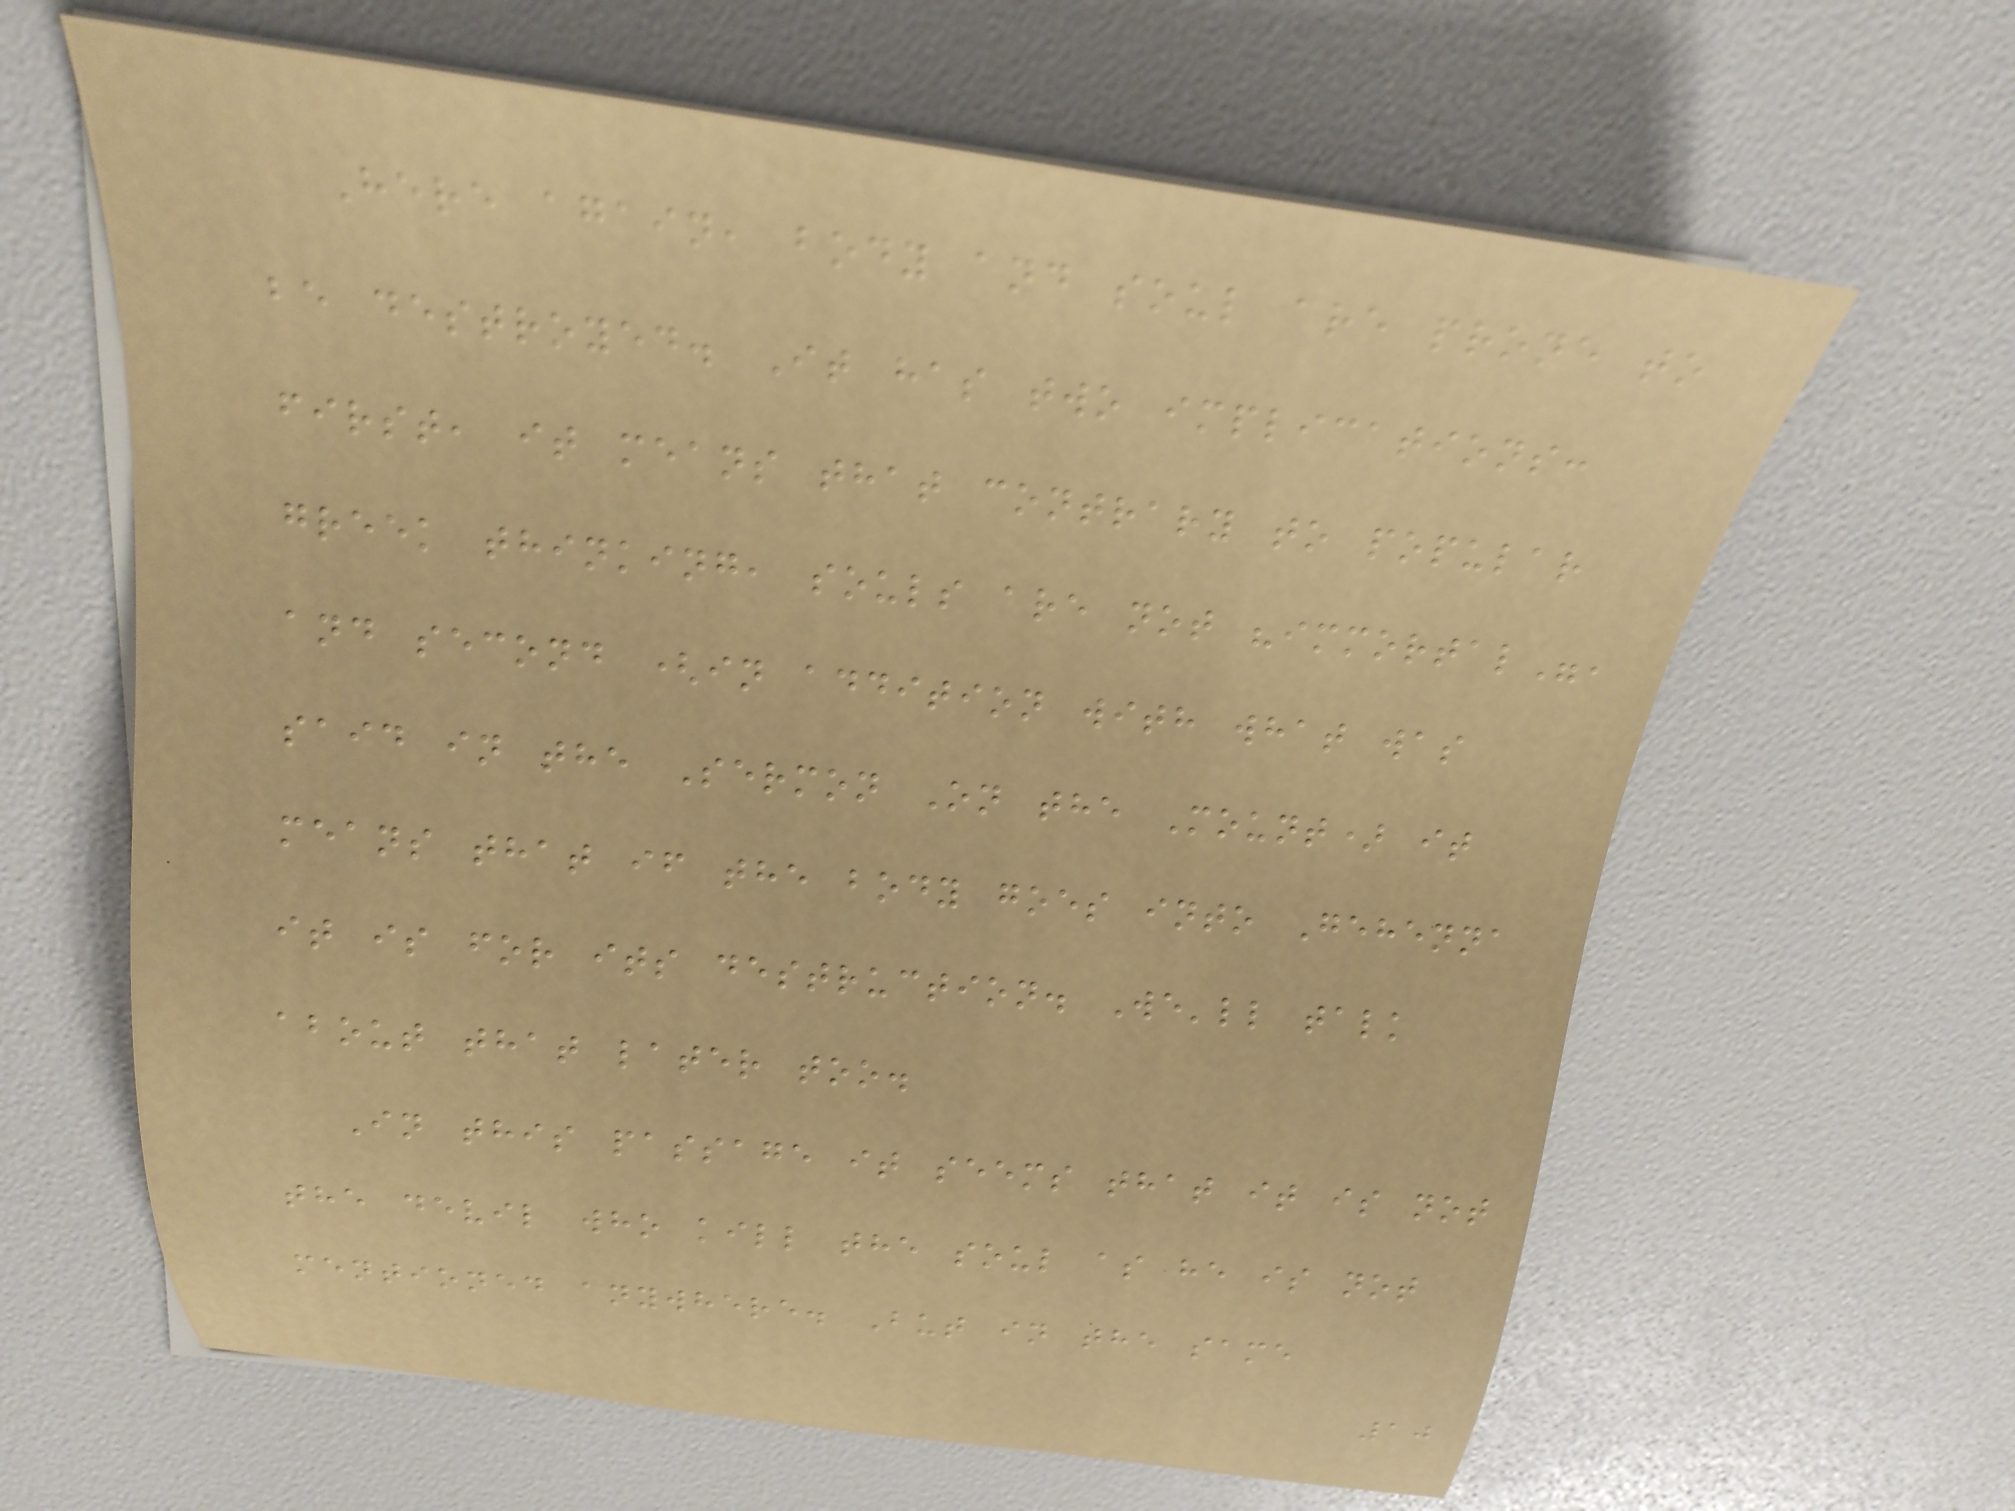Here again, body and soul are prone to
be destroyed. It has two implications:
first, it means that contrary to popular
greek thinking, souls are not "immortal",
and second (in addition with what was
said in the Sermon On the Mount) it
means that if the body goes into Gehenna
it is for its destruction. We'll talk
about that later too.
In this passage it seems that it is not
the devil who kill the soul as he is not
mentioned anywhere. But in the same
10
